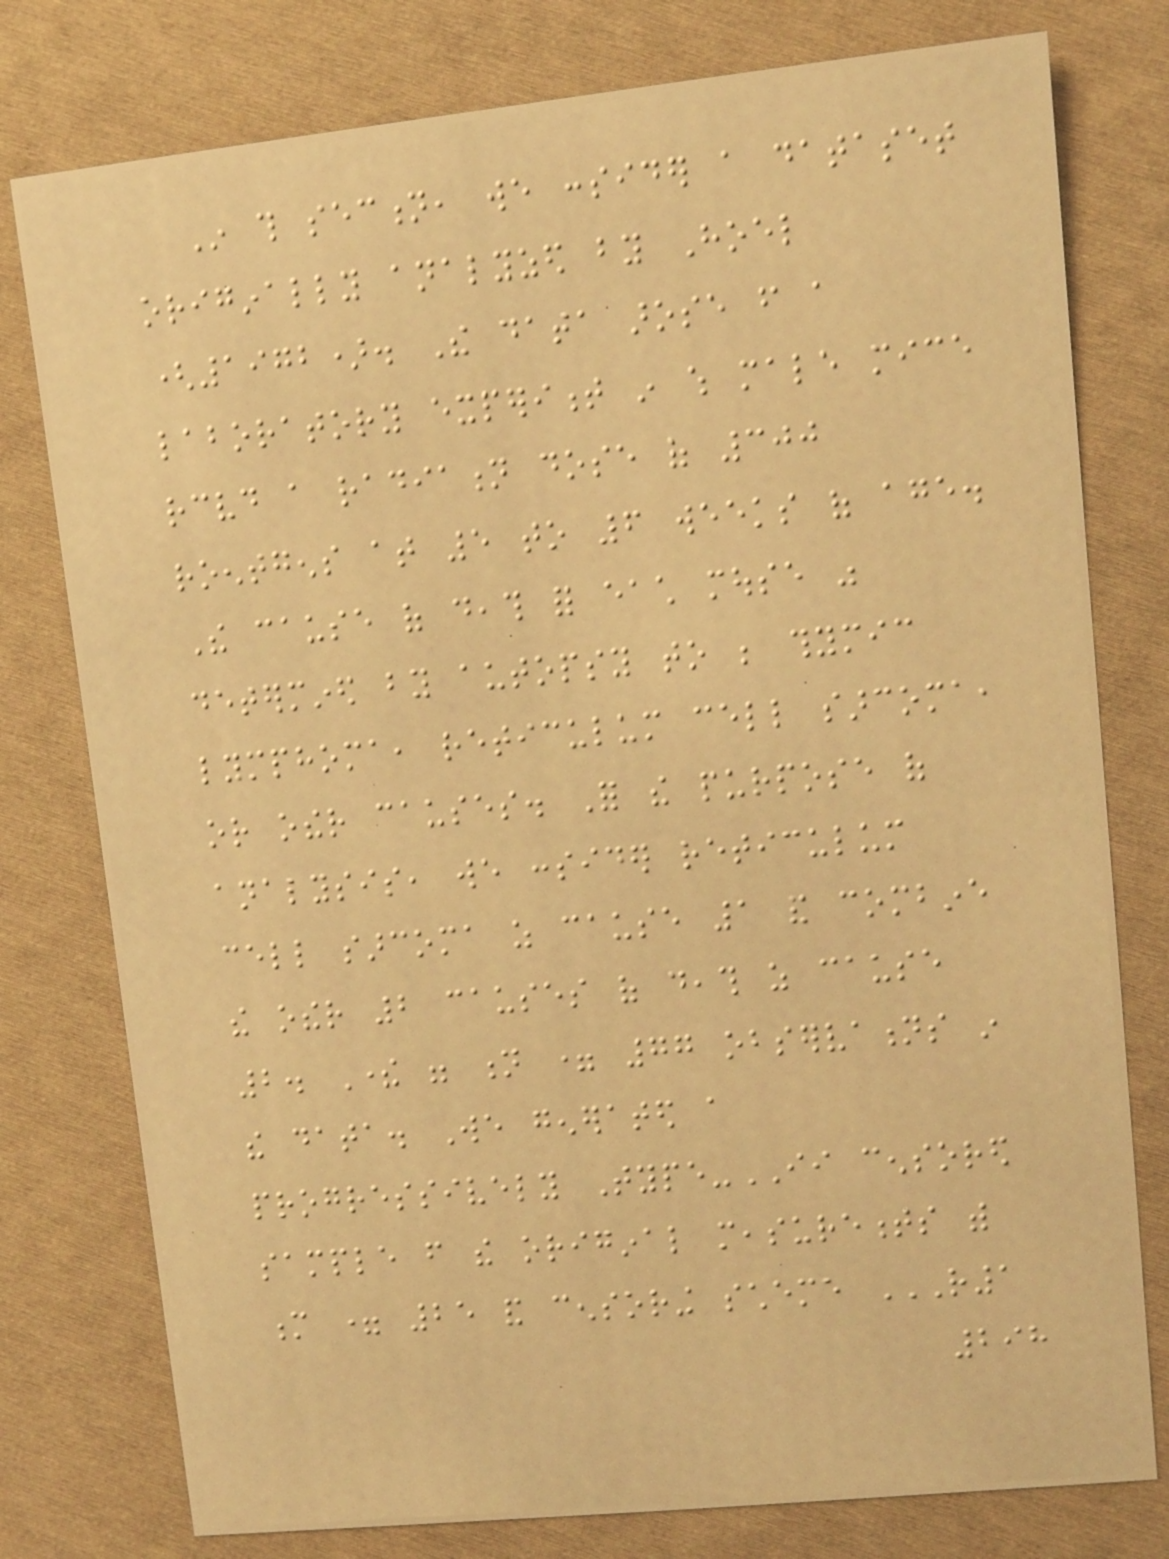In this section, we consider a dataset
originally analyzed by Hoel
(1972). The data arose from a
laboratory experiment in which male mice
received a radiation dose of 300
roentgens at 5 to 6 weeks of age.
The cause of death for each mouse was
determined by autopsy to be thymic
lymphoma, reticulum cell sarcoma,
or other causes. For the purpose of
analysis, we consider reticulum
cell sarcoma as cause 1 and combine
the other 2 causes of death as cause
2. There were n = 77 observations in
the data. We generated a
progressively Type-II censored
sample from the original measurements with
m = 25 and censoring scheme R1
298
